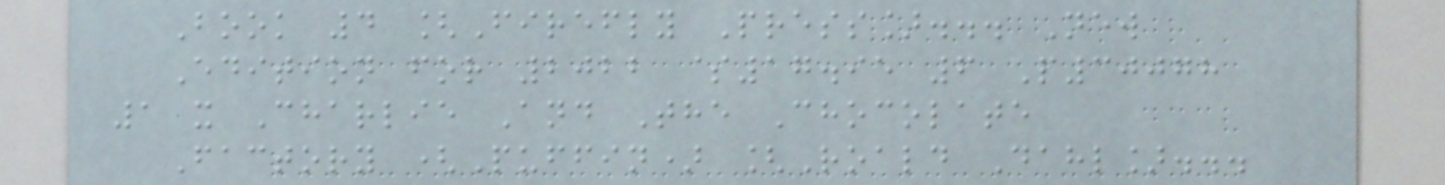Book 4 [Firefly Press]... New
Edition for 2022 $17.95 6 P30078
1 x Charlie And The Chocolate
Factory (Puffin) [Roald Dahl]...
